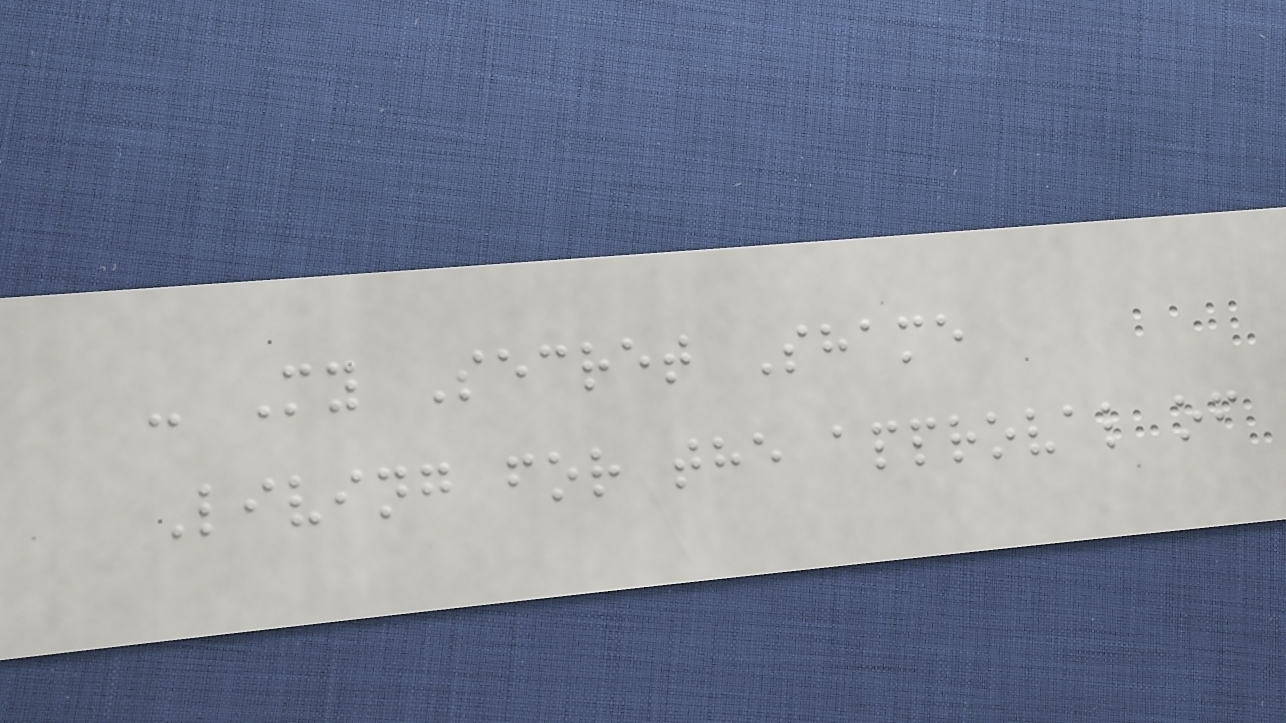- My Secret Shame
Living for the approval of
